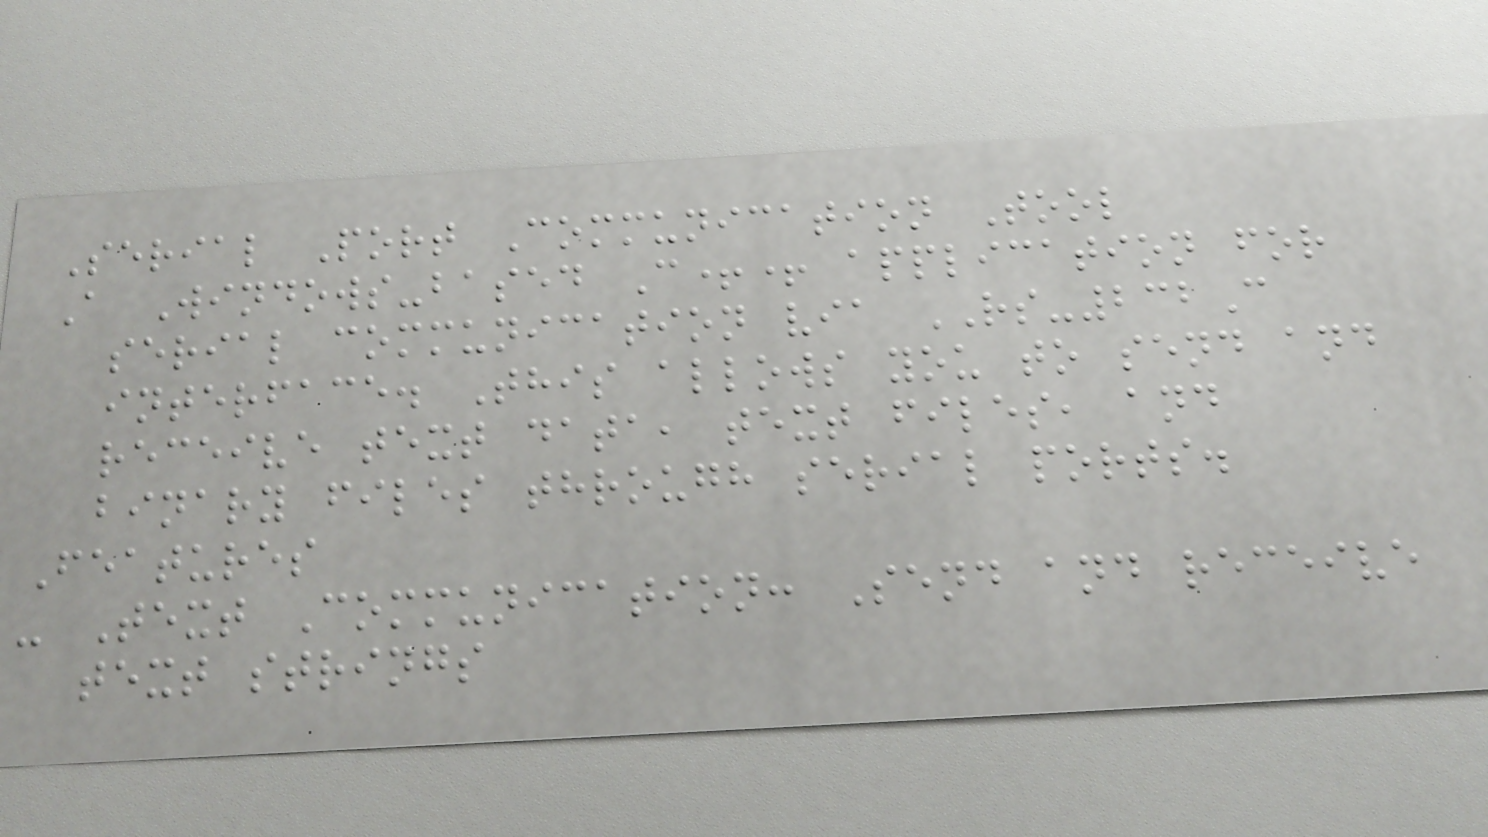Serial Port Communication Tool
A Windows-based C++ application for
serial communication via RS-232C
interface. This allows you to send and
receive text data, text files, and
binary files through serial ports.
Features
- Text Communication: Send and receive
text strings
